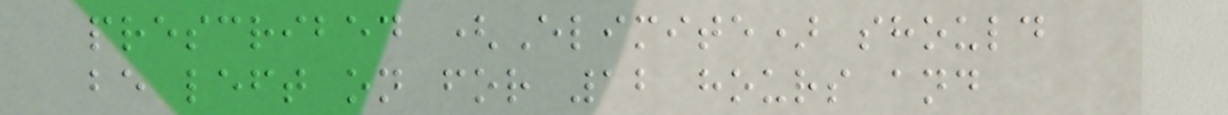prescribed (Elimite) should
be left on for 12 hours and
